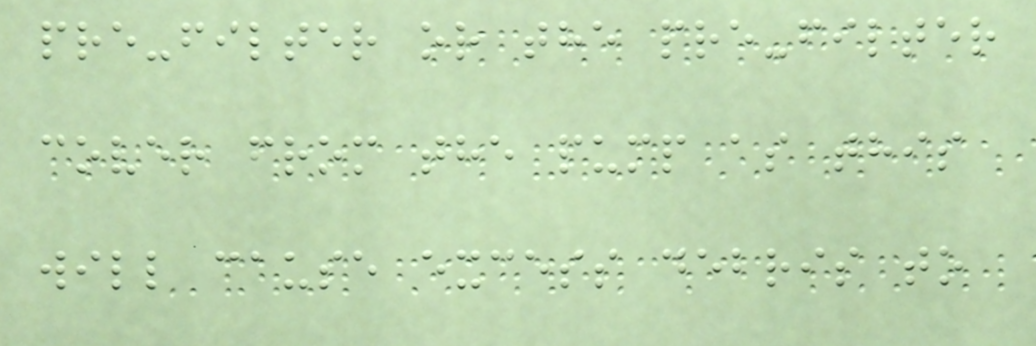pre-filter or the pre-filter
cover from the pump as this
will cause excess debris to
